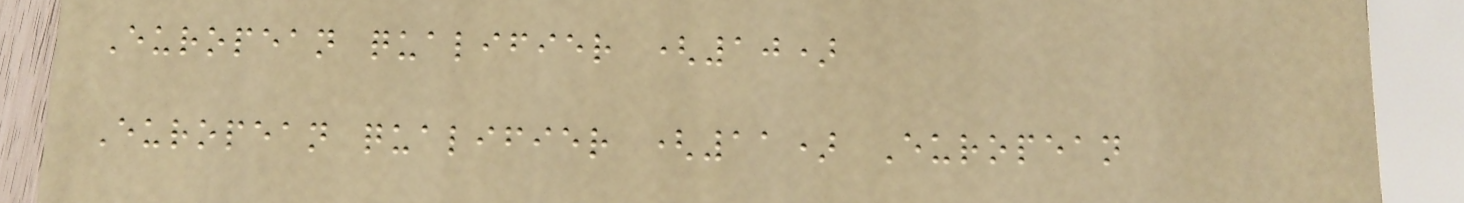European qualifier (10)
European qualifier (11) European
